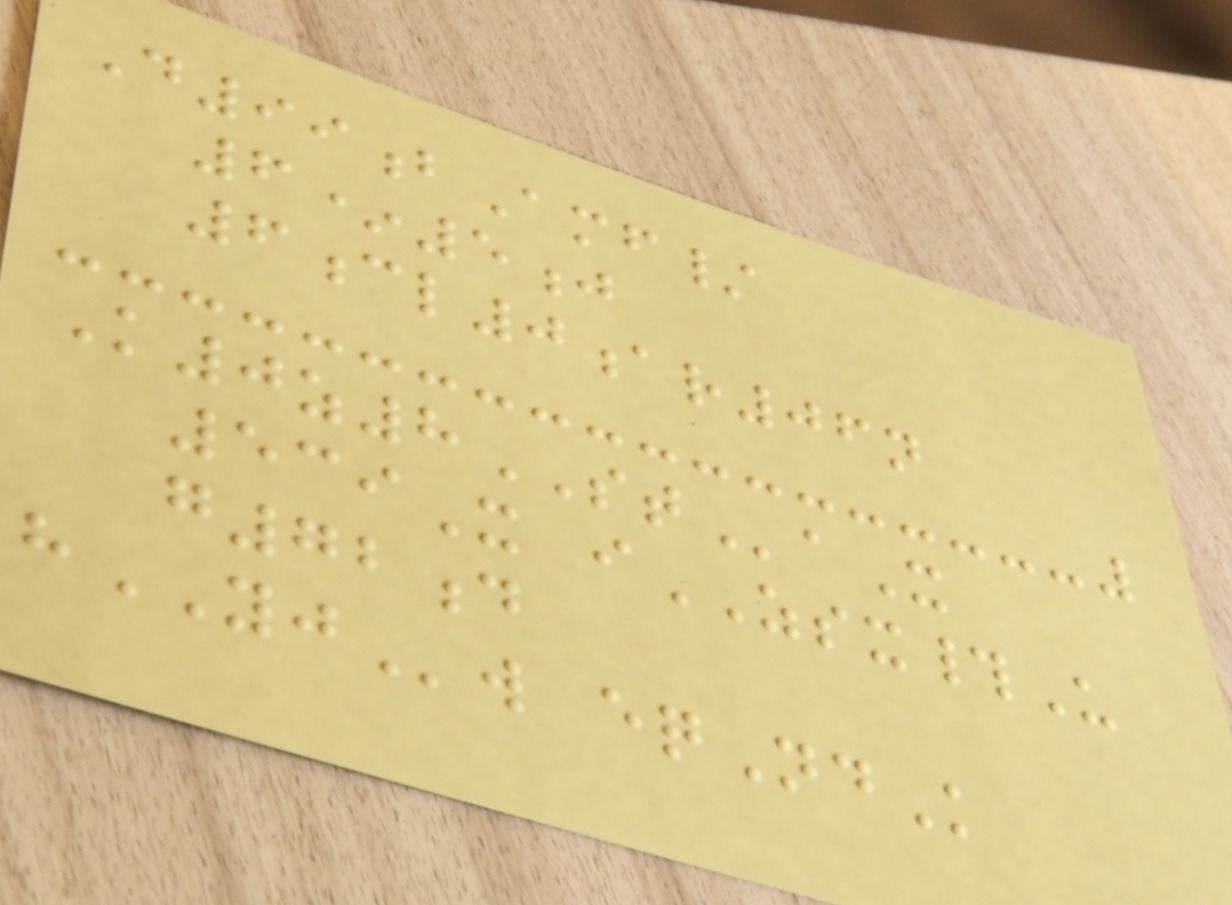D99bAmf/
6*5j
6cl0ar06n
K0z8STaX
539X iZSX#U
g72d
hYJw eqNdK
